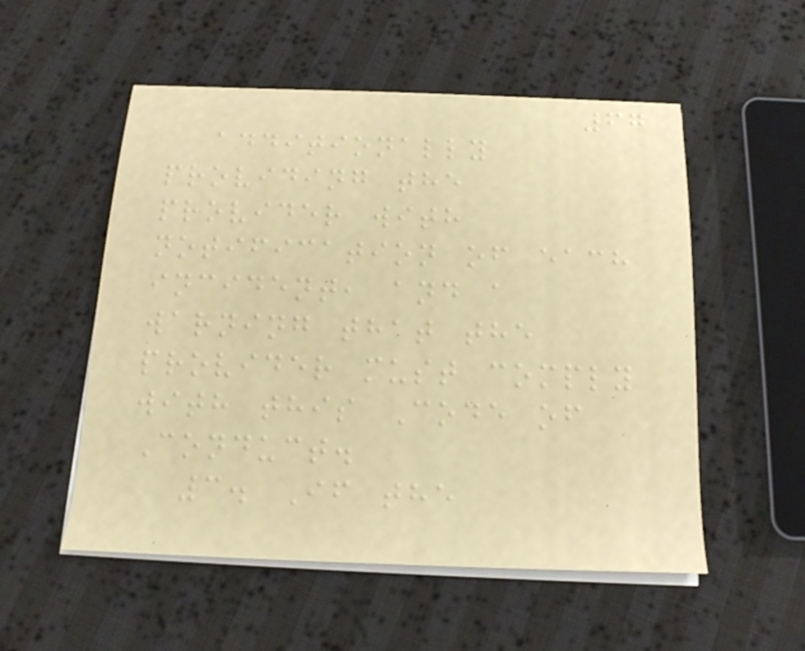67
additionally
providing the
provider with
notification of each
incident, and a
warning that the
provider must comply
with this Code of
Conduct.
3. If the
